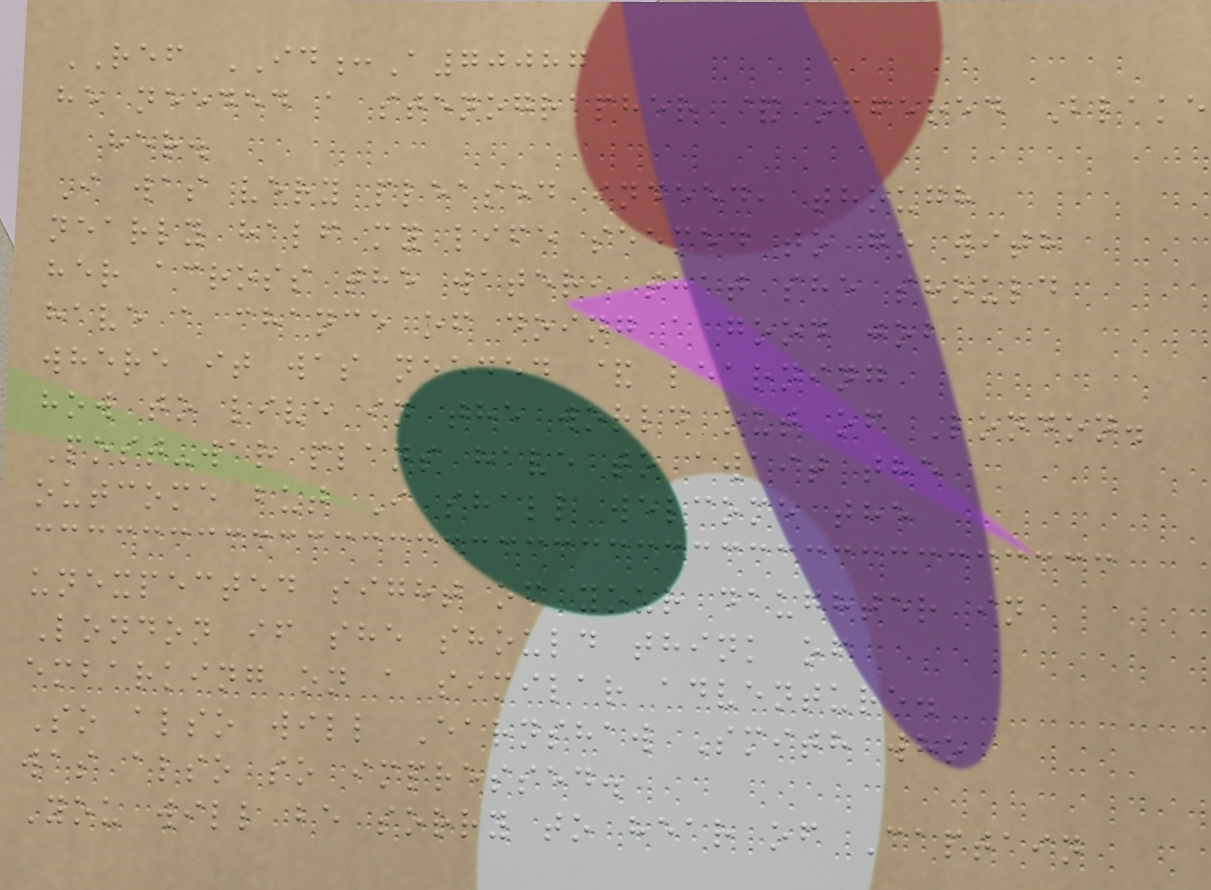REF ID:A70087
he needed a stenographer & offered Blake
her.
I was very pleased indeed, though
nearly half my life seemed to go with
her across the water, that she should
have a chance of doing a good job
where it was needed & learning
how to live in the world out of London.
Post-war plans have to await the
outcome but I shall welcome the
unexpected sight of your daughter in
London if she should think of
embarking on a similar adventure.
So also will Earnshaw Smith who
was also so impressed.
You will be sorry to hear of Captain
